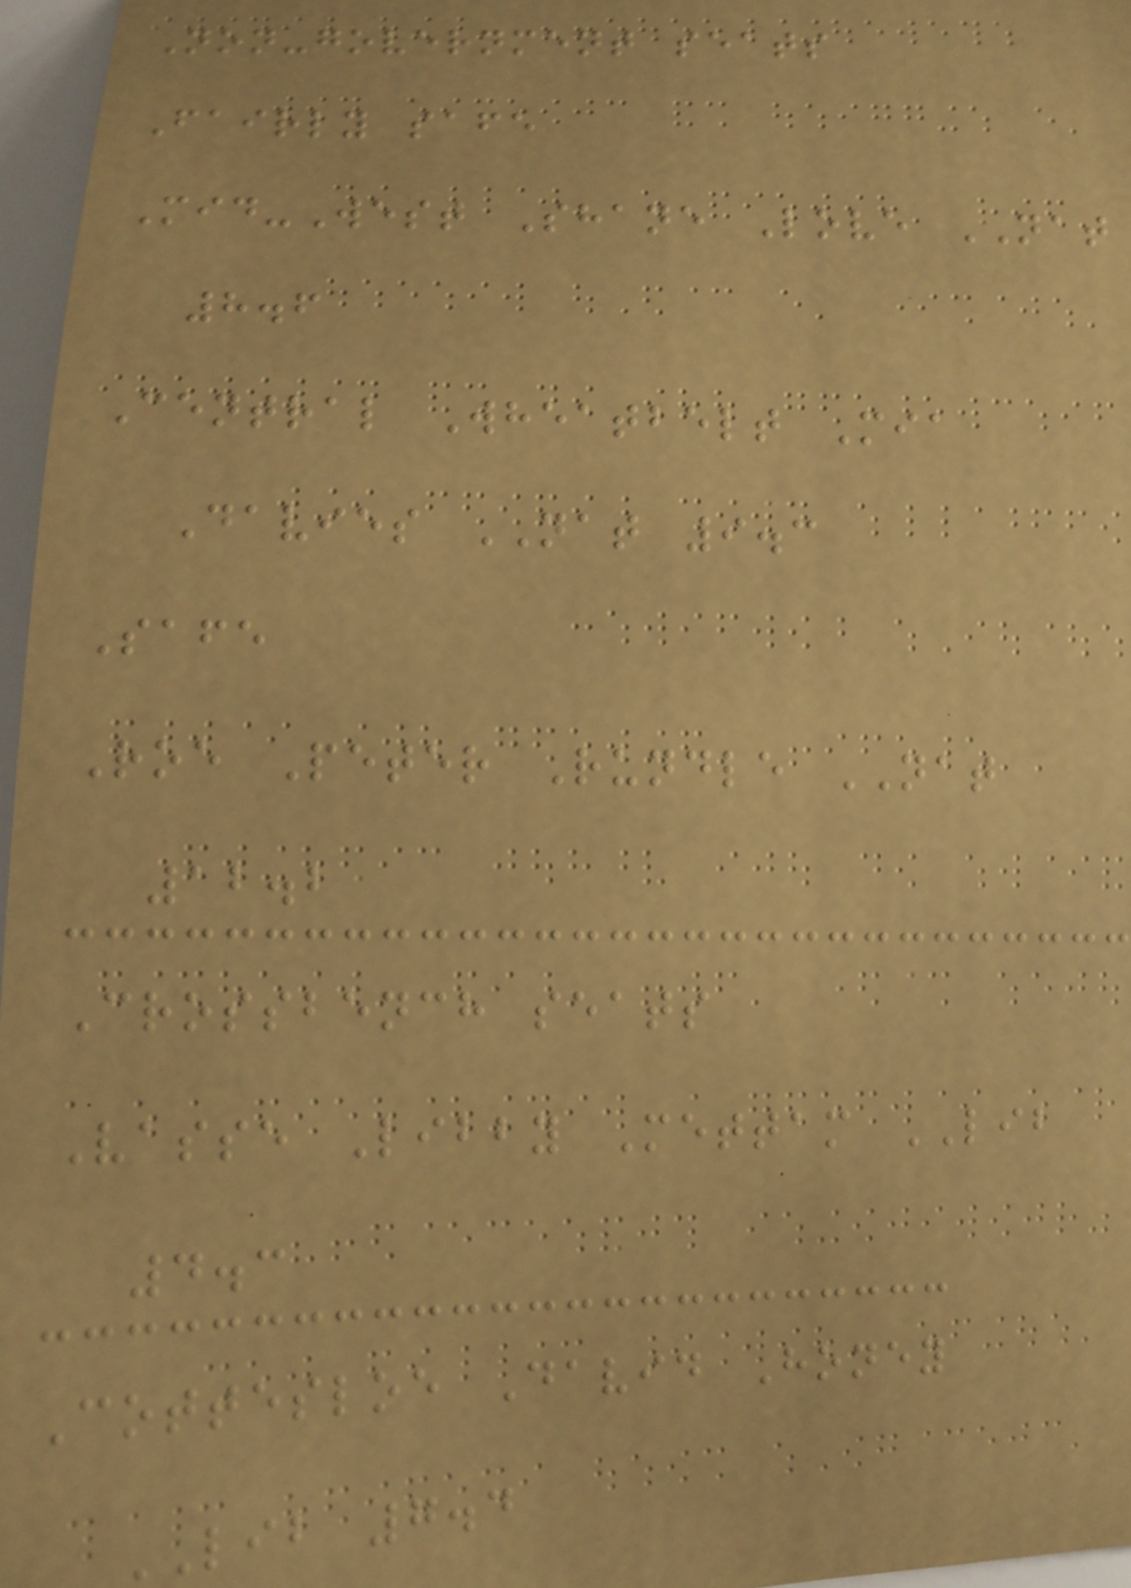Non-government seats
Fairly safe
Mid-West Shane Love NAT
8.6
Central Wheatbelt Mia
Davies NAT 9.3
Safe
Roe Peter Rundle NAT
12.2
Crossbench seats
Vasse Libby Mettam LIB
4.3
Cottesloe David Honey
LIB 7.4
